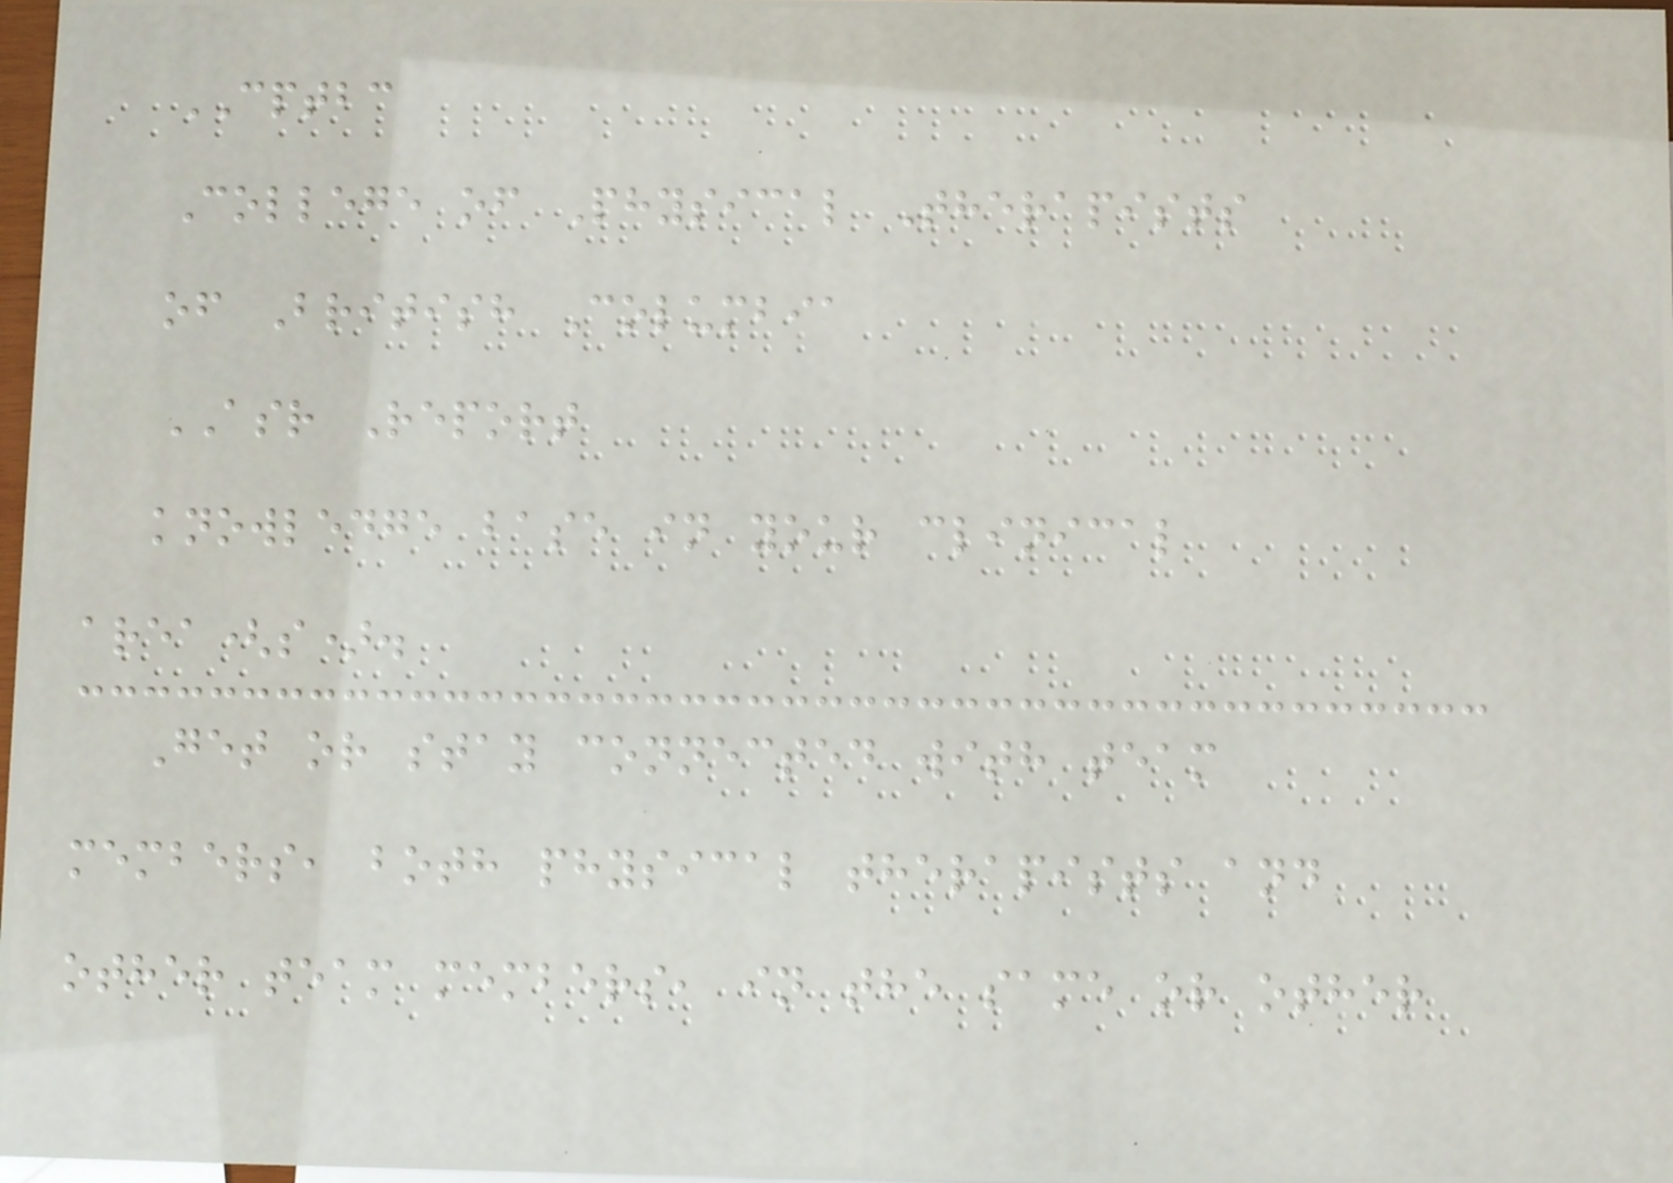CPTBC
College of Physical Therapists
of British Columbia
ASR Report
knowledge base in your clinical
area(s).
Get or stay connected with team
members, both physical therapists and
other team members, in the same or other
